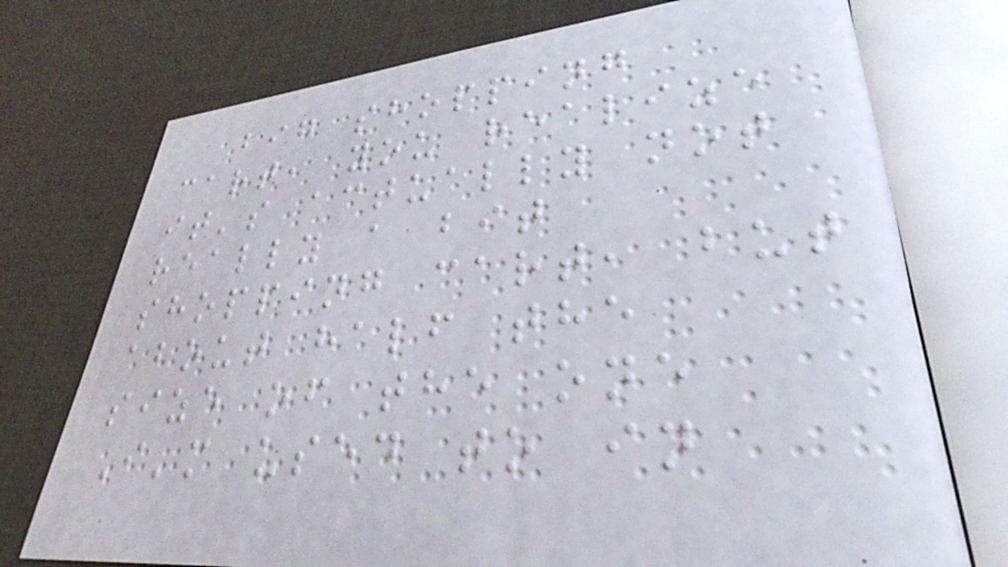big shopping
cart, you realize
it's actually not
really a bit
shopping cart, but
about half the
size of the one
I'm used to in
